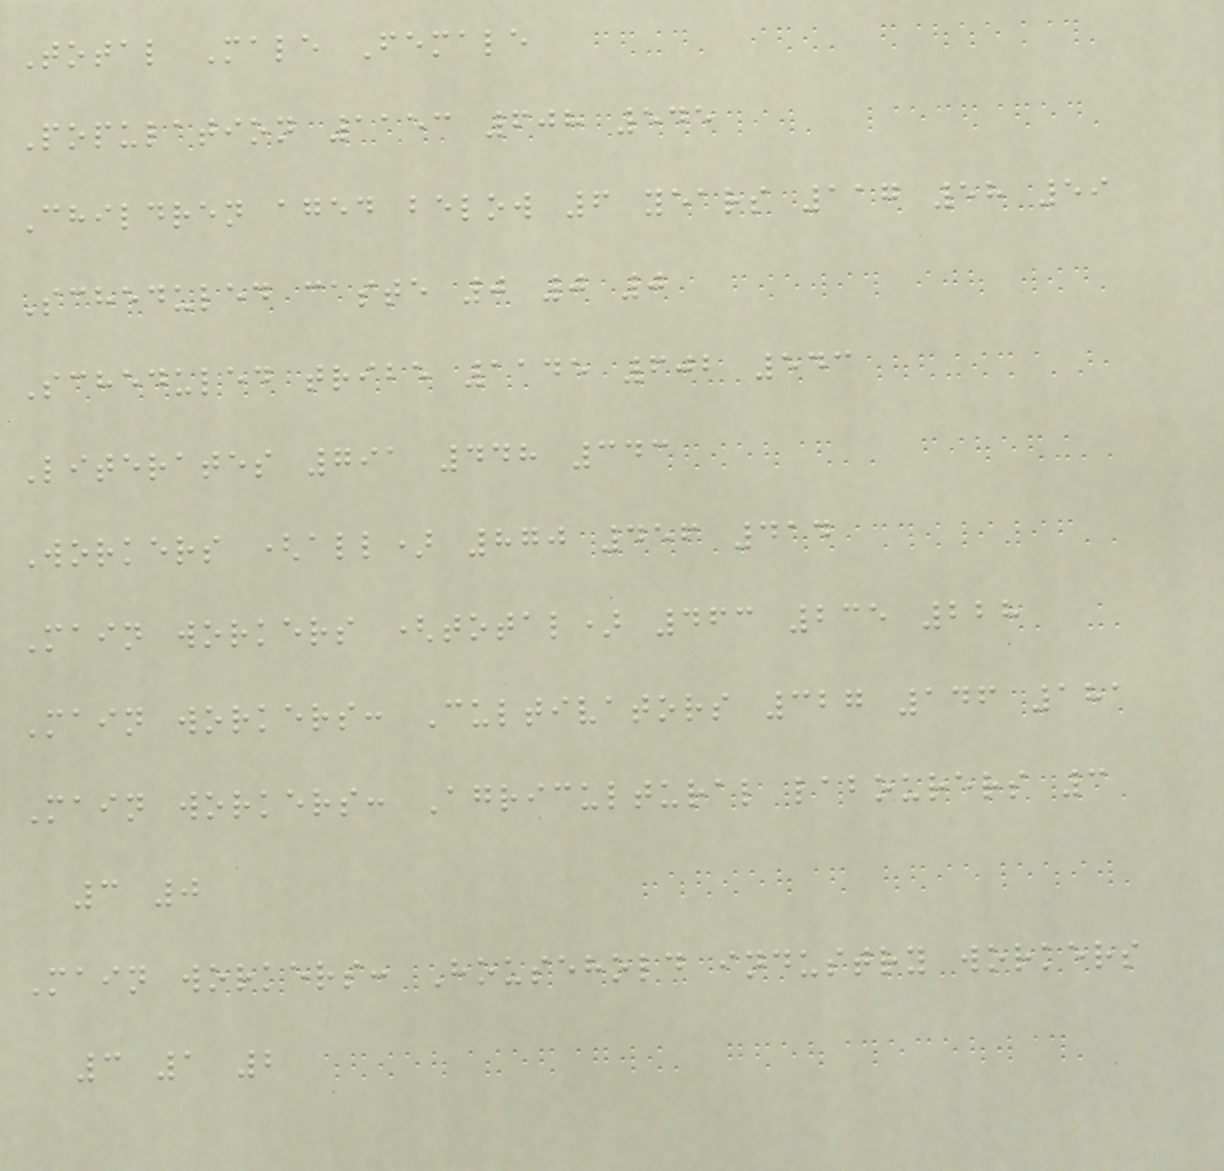Total Male Female
Population 1153 608 545
Children aged below 6 years 117 58 59
Scheduled caste 0 0 0
Scheduled tribe 1145 602 543
Literates 791 448 343
Workers (all) 870 456 414
Main workers (total) 463 235 228
Main workers: Cultivators 327 146 181
Main workers: Agricultural labourers 3
3 0
Main workers: Household industry workers
3 1 2
